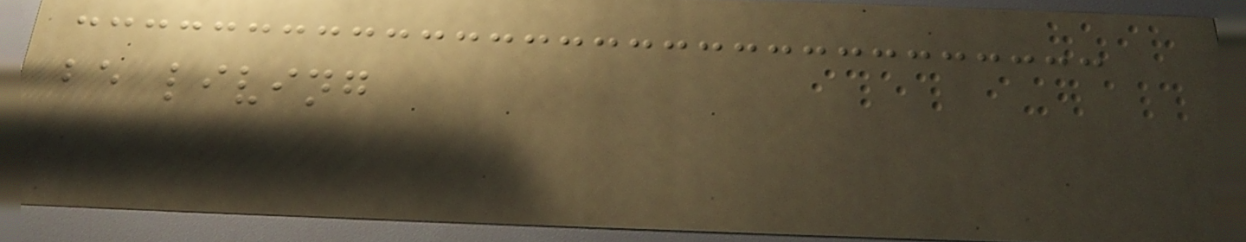be living
